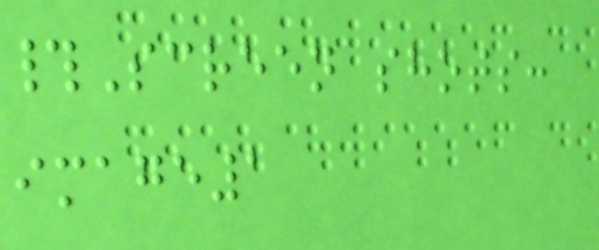#Screen shots:
image1
